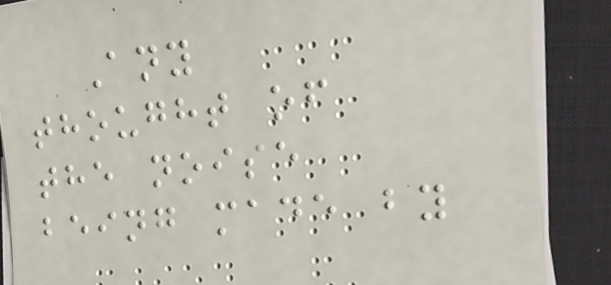Any
thought of
the noise
being made by
